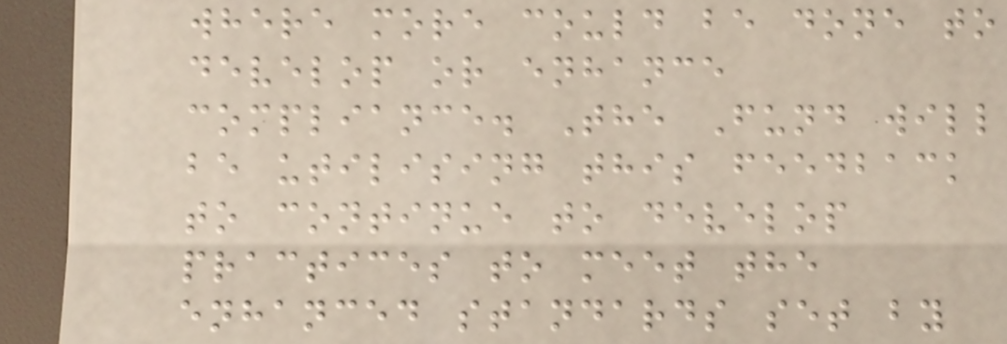where more could be done to
develop or enhance
compliance. The Fund will
be utilising this feedback
to continue to develop
practices to meet the
enhanced standards set by
